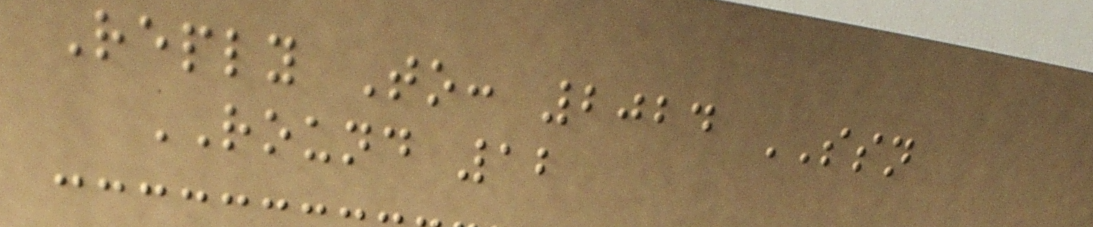Reply To: 2024 SSN
ROUND 12
